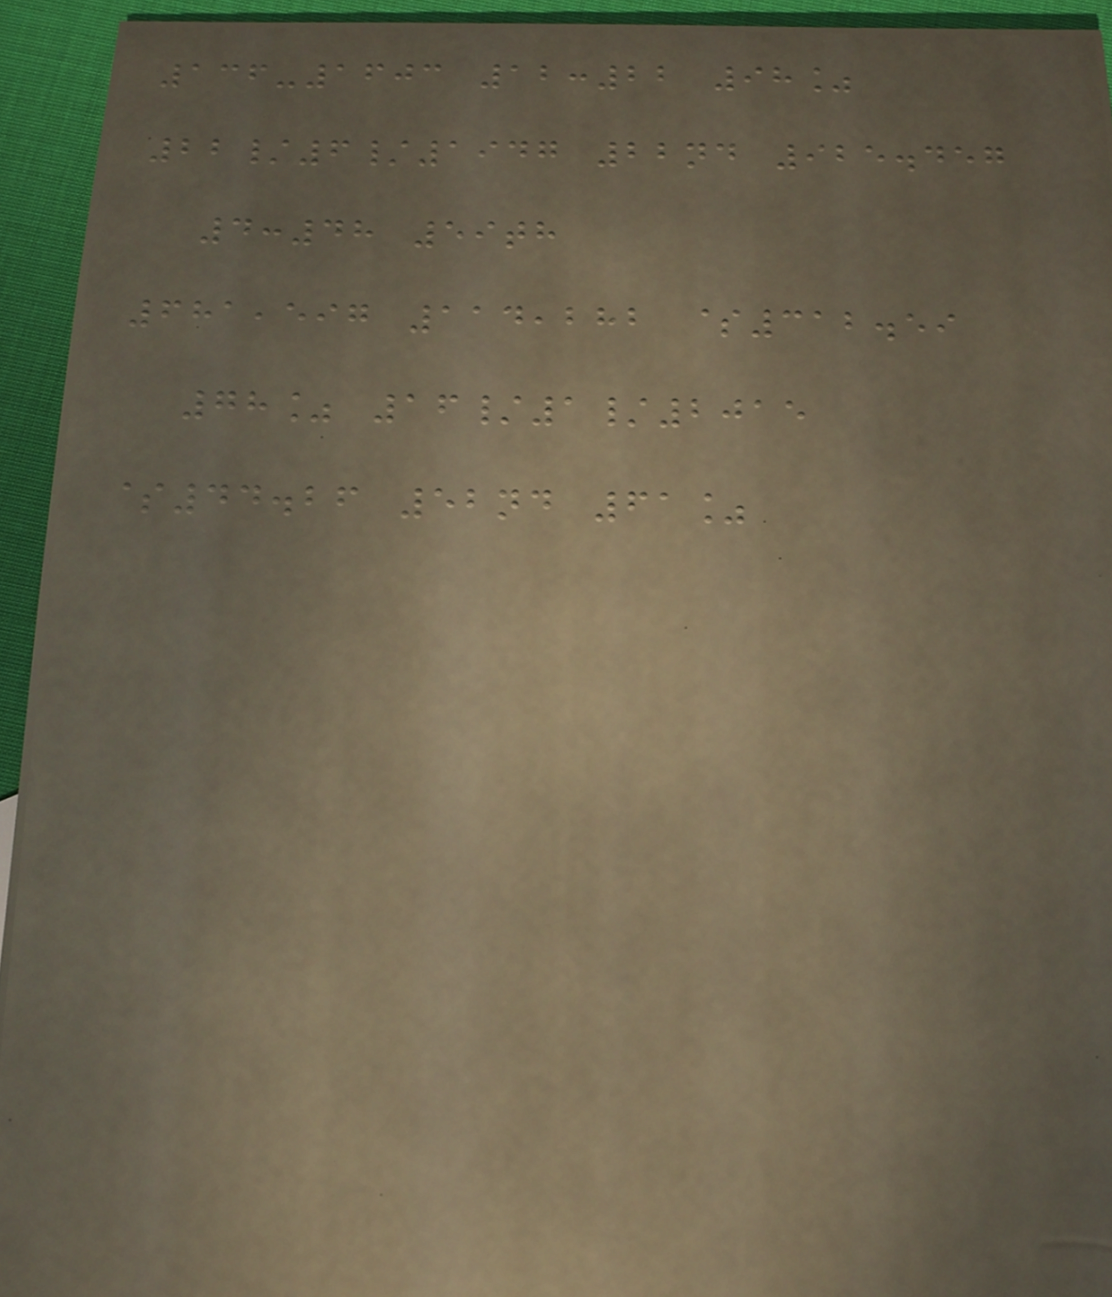136-1603 12:22 98%
22/6/1947 22nd 925.457
4:48 59th
681,597 114,282 $312.59
78% 16/1/2015
$44.26 52nd 61%
